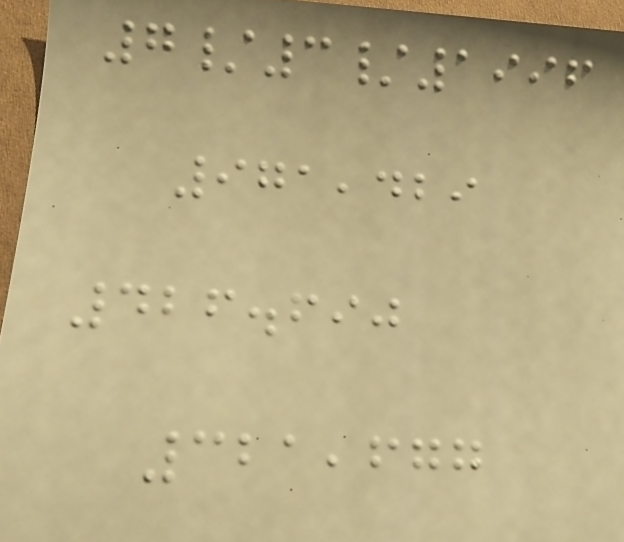7/3/1996
971,429
426.690
321,677
